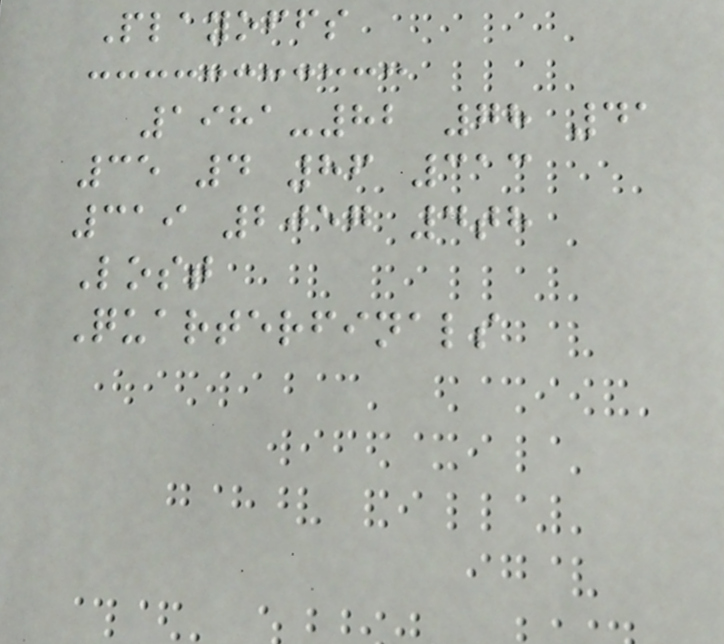Playoffs
1981-82 78 41
35 4 86 313
319 2057 4th
Lost
Quarterfinals
